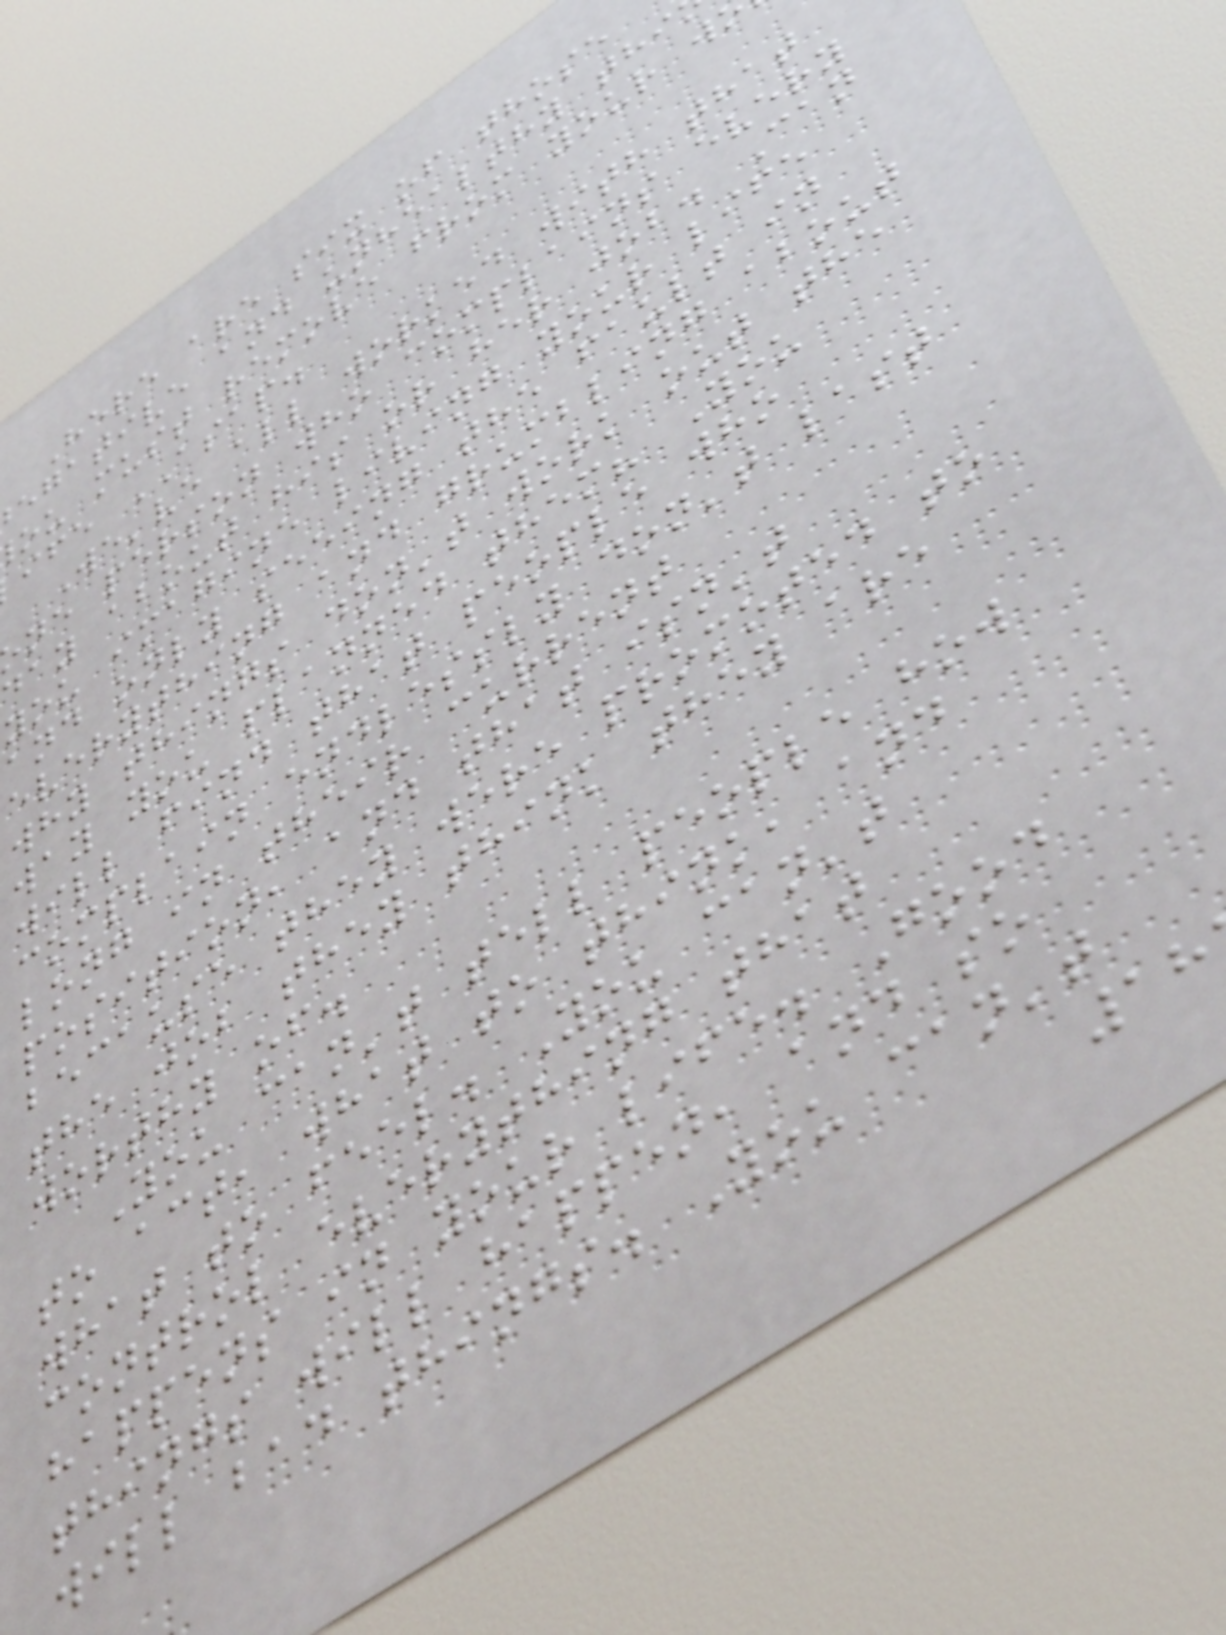Here are six of those
egative and unhealthy thi
ou must remove from your w
ife ASAP.
We've all worked with that
ne person who complains every
day about his or her job. Can
you imagine living your life
and only seeing the fault in
everything and grumbling about
why things don't work out the
way you planned them? You
will find that people who
complain endlessly don't last
long in their current
position, and that isn't
because they were promoted to
the job they think they are
worthy of.
You can't tell people how
to act, what to think, and
what to feel. You can't
control everything that
happens in your life. Good
things will happen, and so
will bad things. You can't
